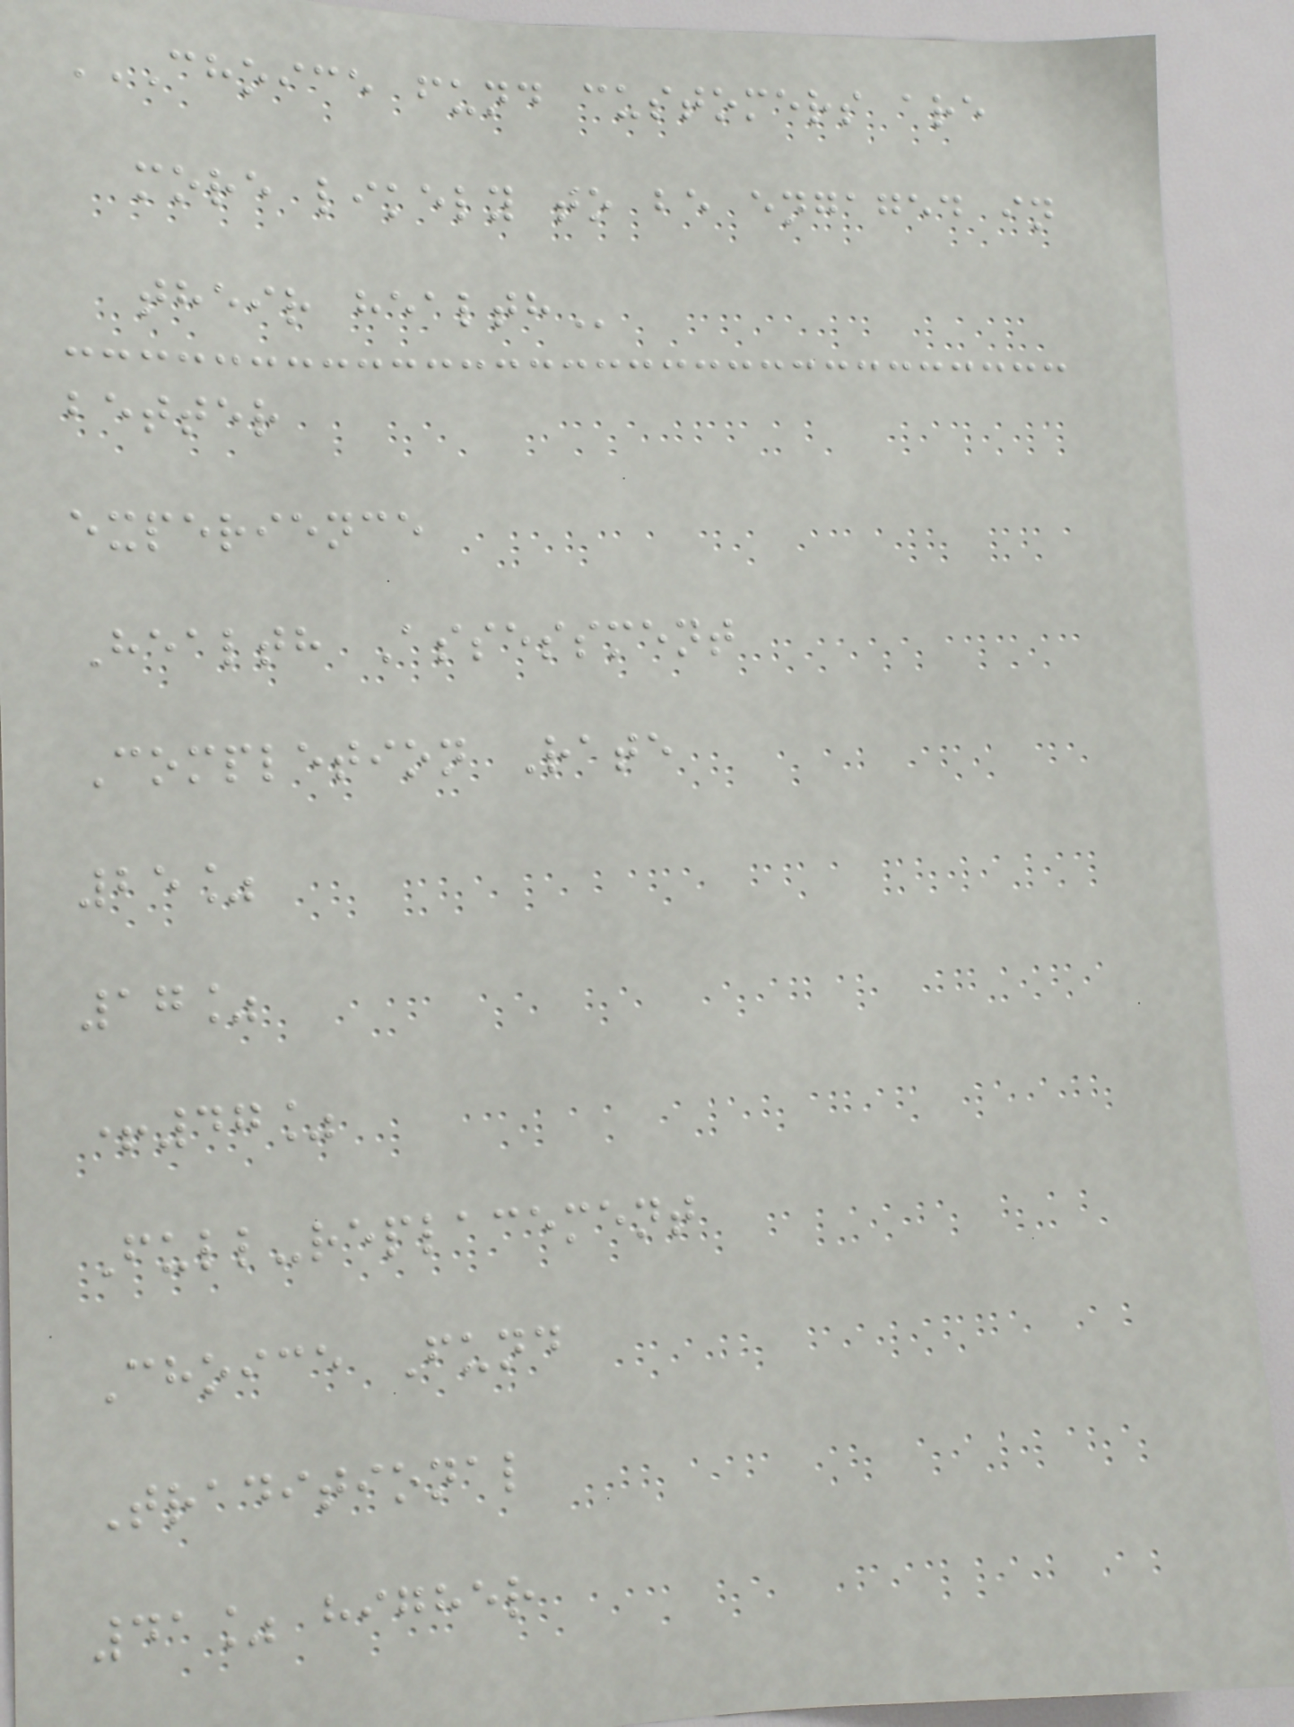CHOICE FUND CUSTOMERS ARE
MORE LIKELY TO BE ENGAGED IN
THEIR HEALTH
better
experience
Health Assessment
Completion Rate
25%
17%
+47%
Full-replacement
Choice Fund
Traditional
41% higher
